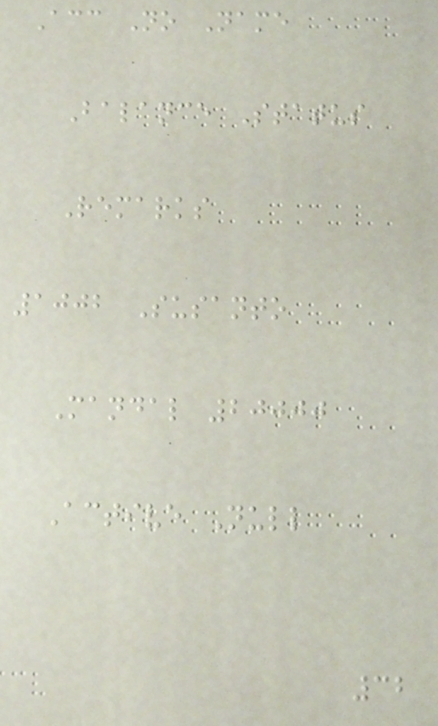Acc No Name
Balance Status
Remarks
1002 Susanto
Mandal 20000
Active Null
32
